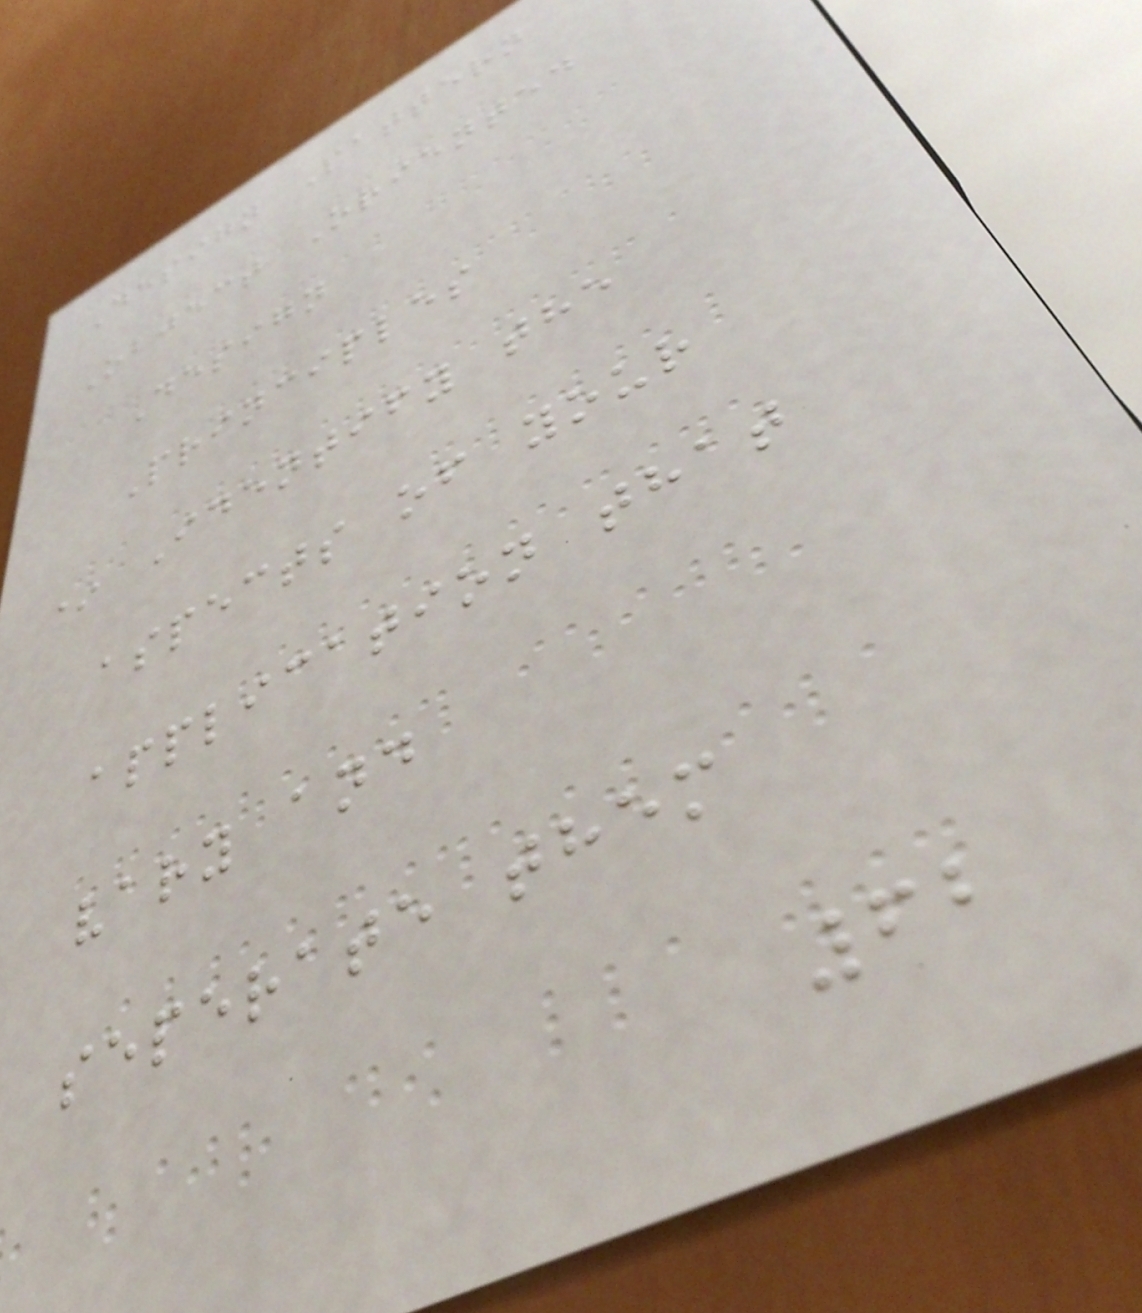Design Pattern
Object Oriented
Design
Principles
* Identify the
aspects of your
application that
vary and
seperate them
62
